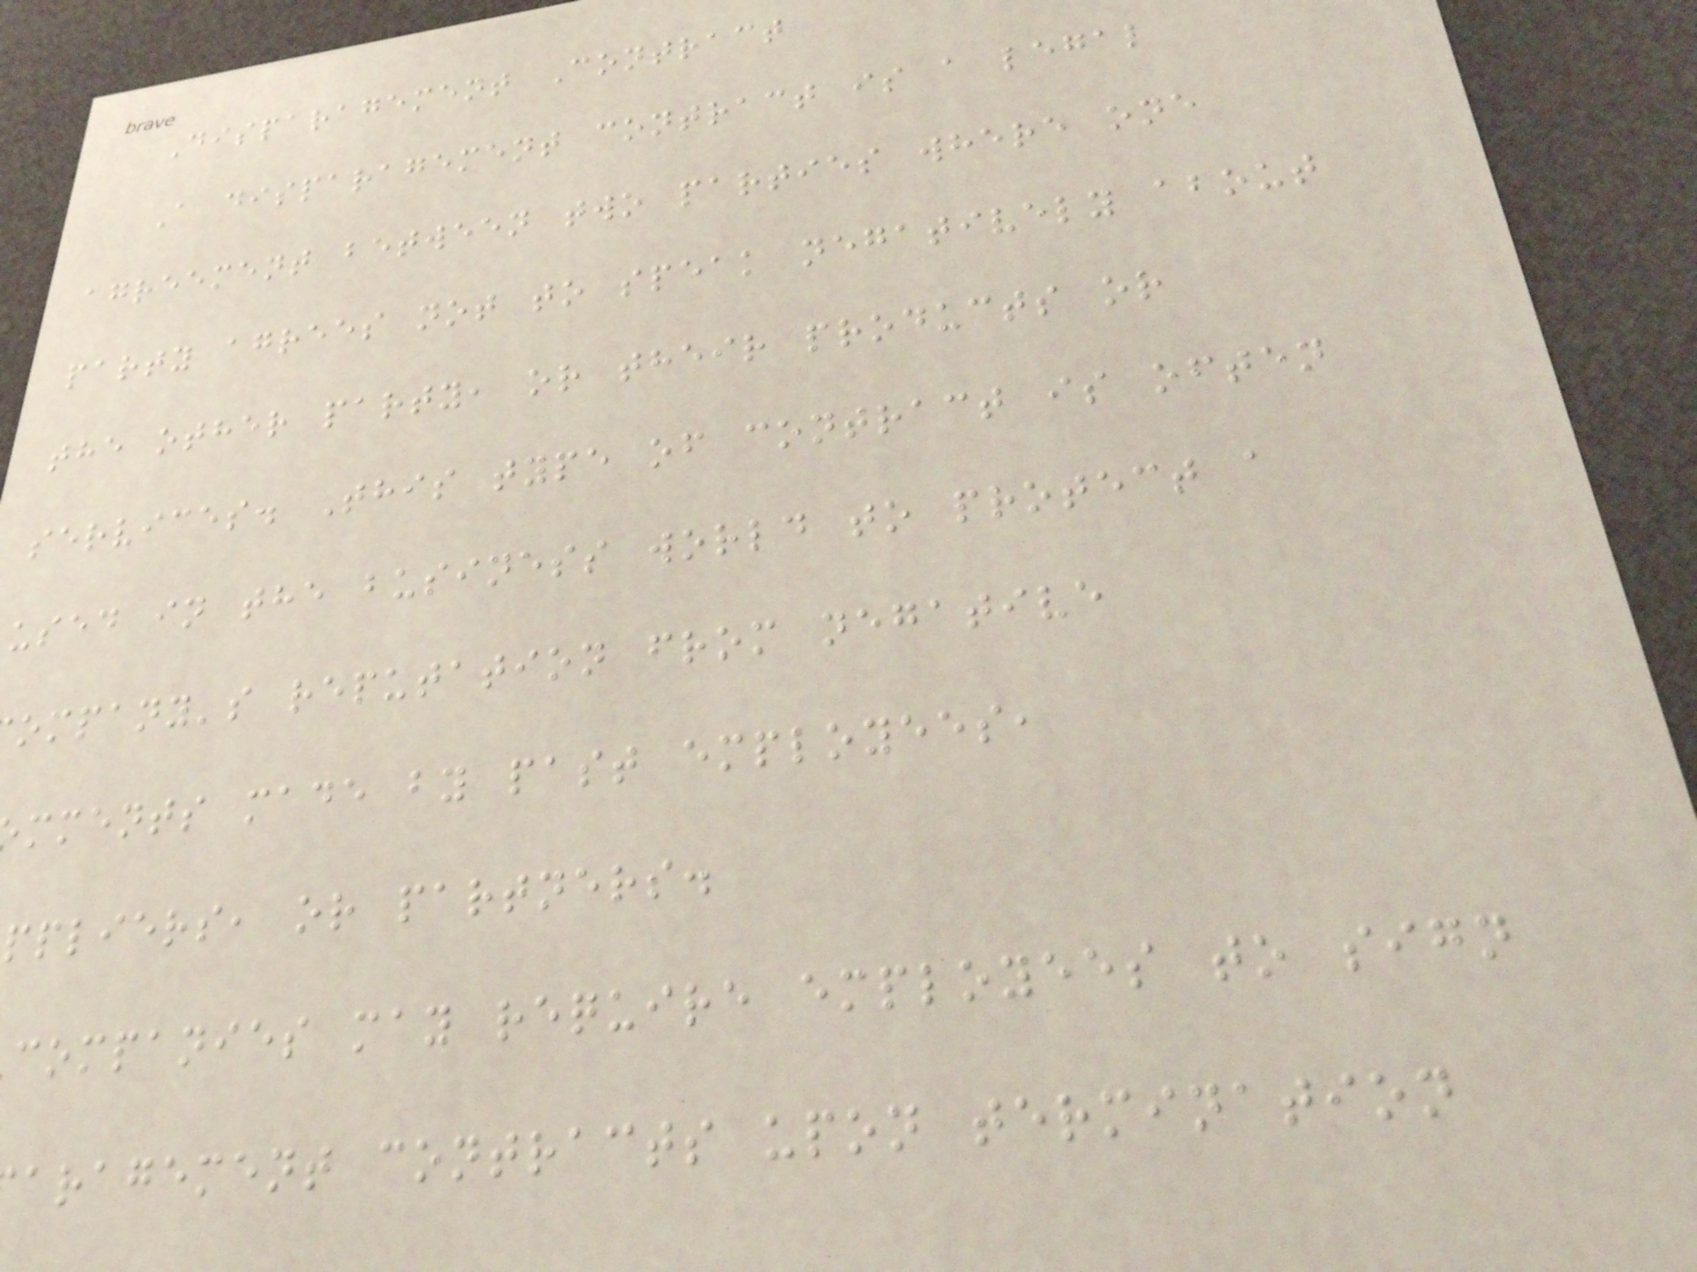Disparagement Contract
A disparagement contract is a legal
agreement between two parties where one
party agrees not to speak negatively about
the other party, or their products or
services. This type of contract is often
used in the business world to protect a
ompany's reputation from negative
mments made by past employees,
ppliers, or partners.
companies may require employees to sign
aragement contracts upon termination
